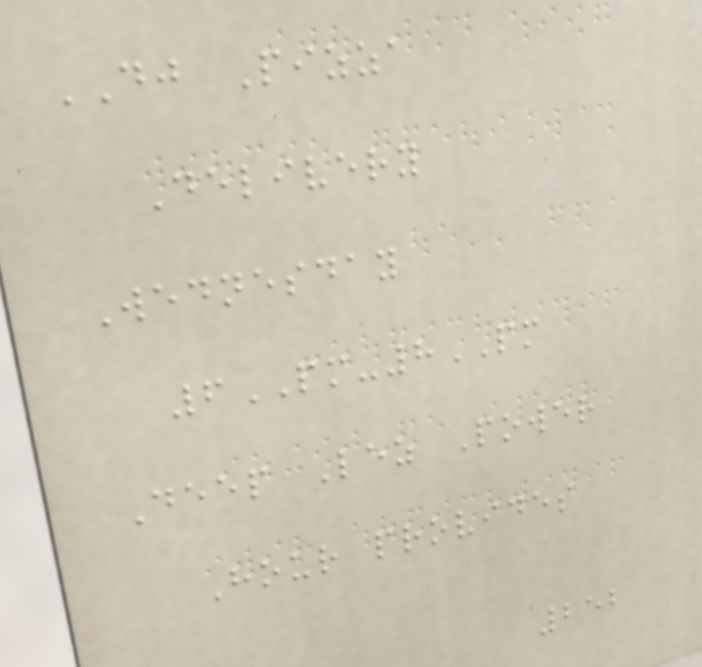DJ Pizza
Delivery
Wednesday
6PM-8PM
Deep Lez Power
Hour provides
252
